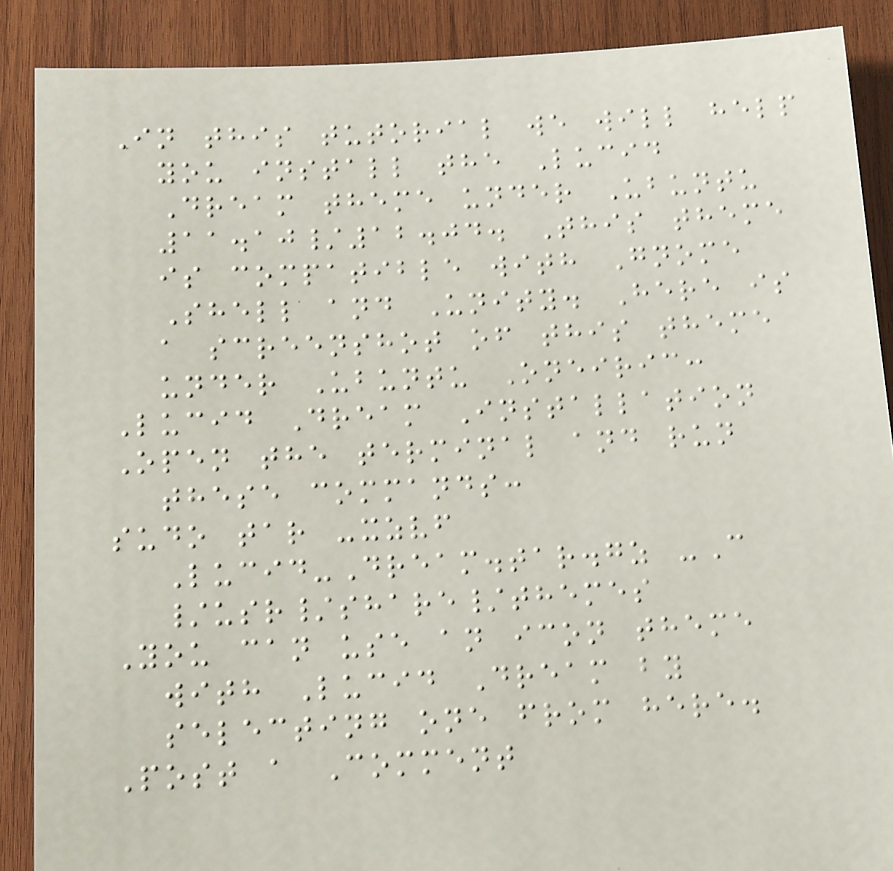In this tutorial we will help
you install the Lucid
Dream theme under Ubuntu
11.10/12.04. This theme
is compatible with Gnome
Shell and Unity. Here is
a screenshot of this theme
under Ubuntu Oneiric:
Lucid Dream Installation
Open the terminal and run
these commands:
sudo tar -xzvf
Lucid-Dream.tar.gz -C
/usr/share/themes
You can use an icon theme
with Lucid Dream by
selecting one from here.
Post a Comment
